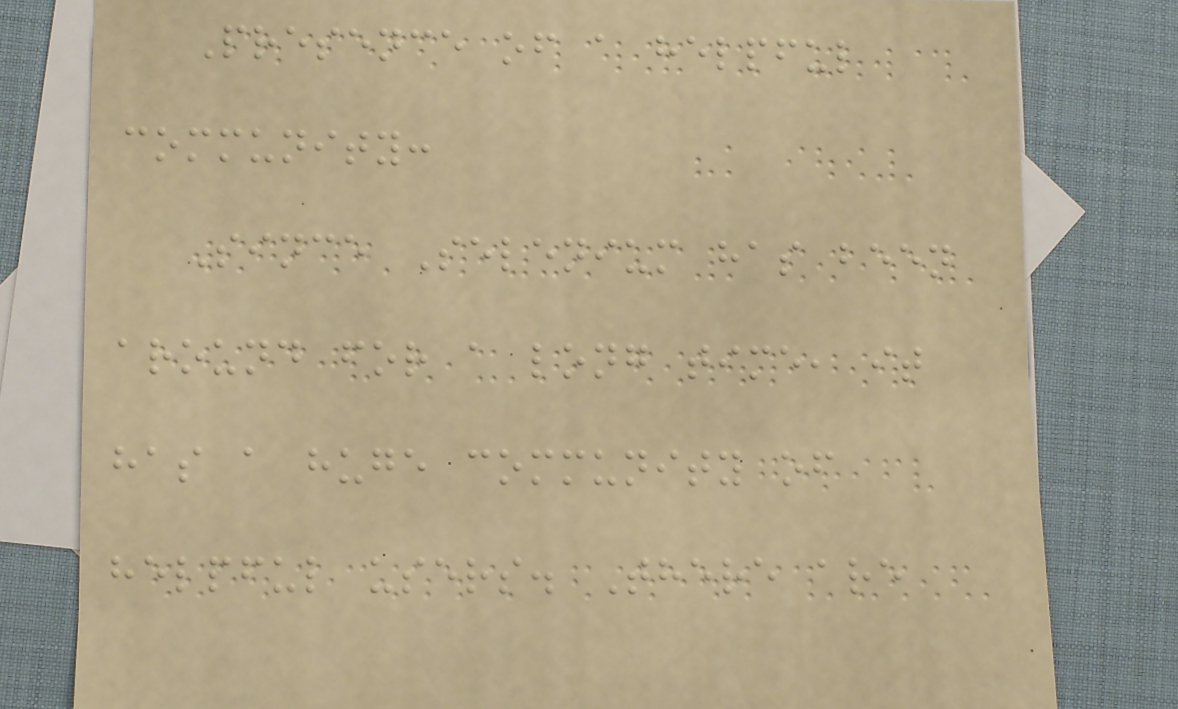Presence of a helpful
community:
Since Selenium has been
around for a long time, it
has a huge community of
helpful users. There are
